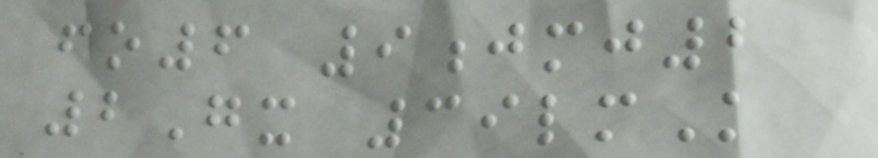fo6 9jmj2
2Gx 39lmK
